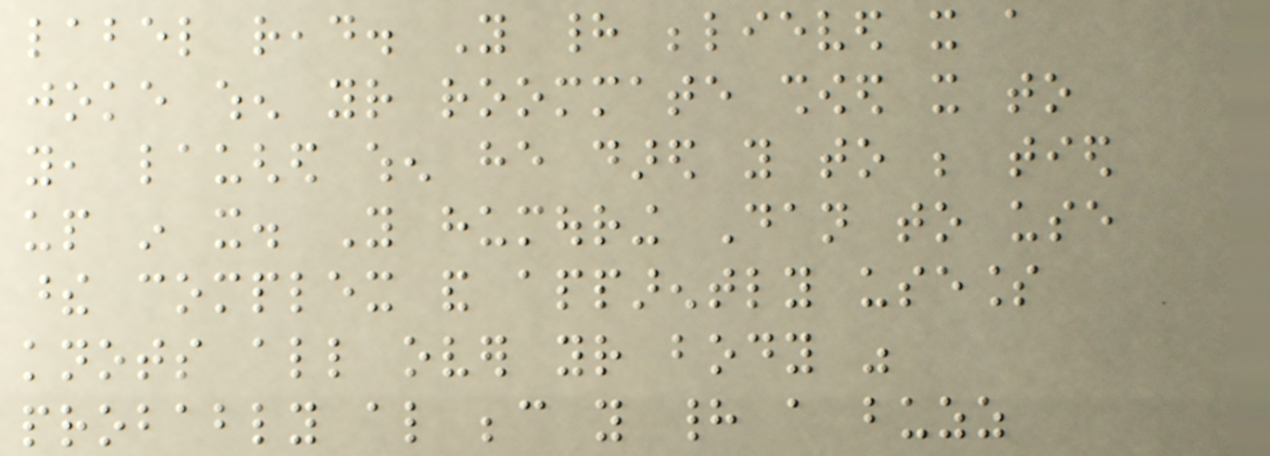label read. You had believed it a
joke when your roommate showed it to
you, laughed when he dared you to be tied
up in it. You humouring Dan to use
these complex and apparently useless
knots all over your body was
probably also because you had a buzz
